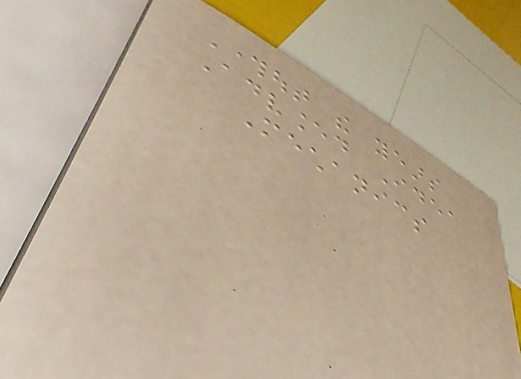Throughout the years
Advanced Idea
Mechanics
